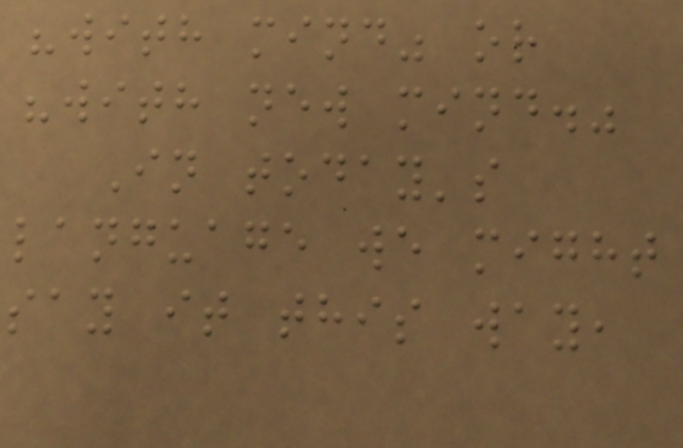"with mind" or
"with new mind."
In today's
language we might
say it this way,
